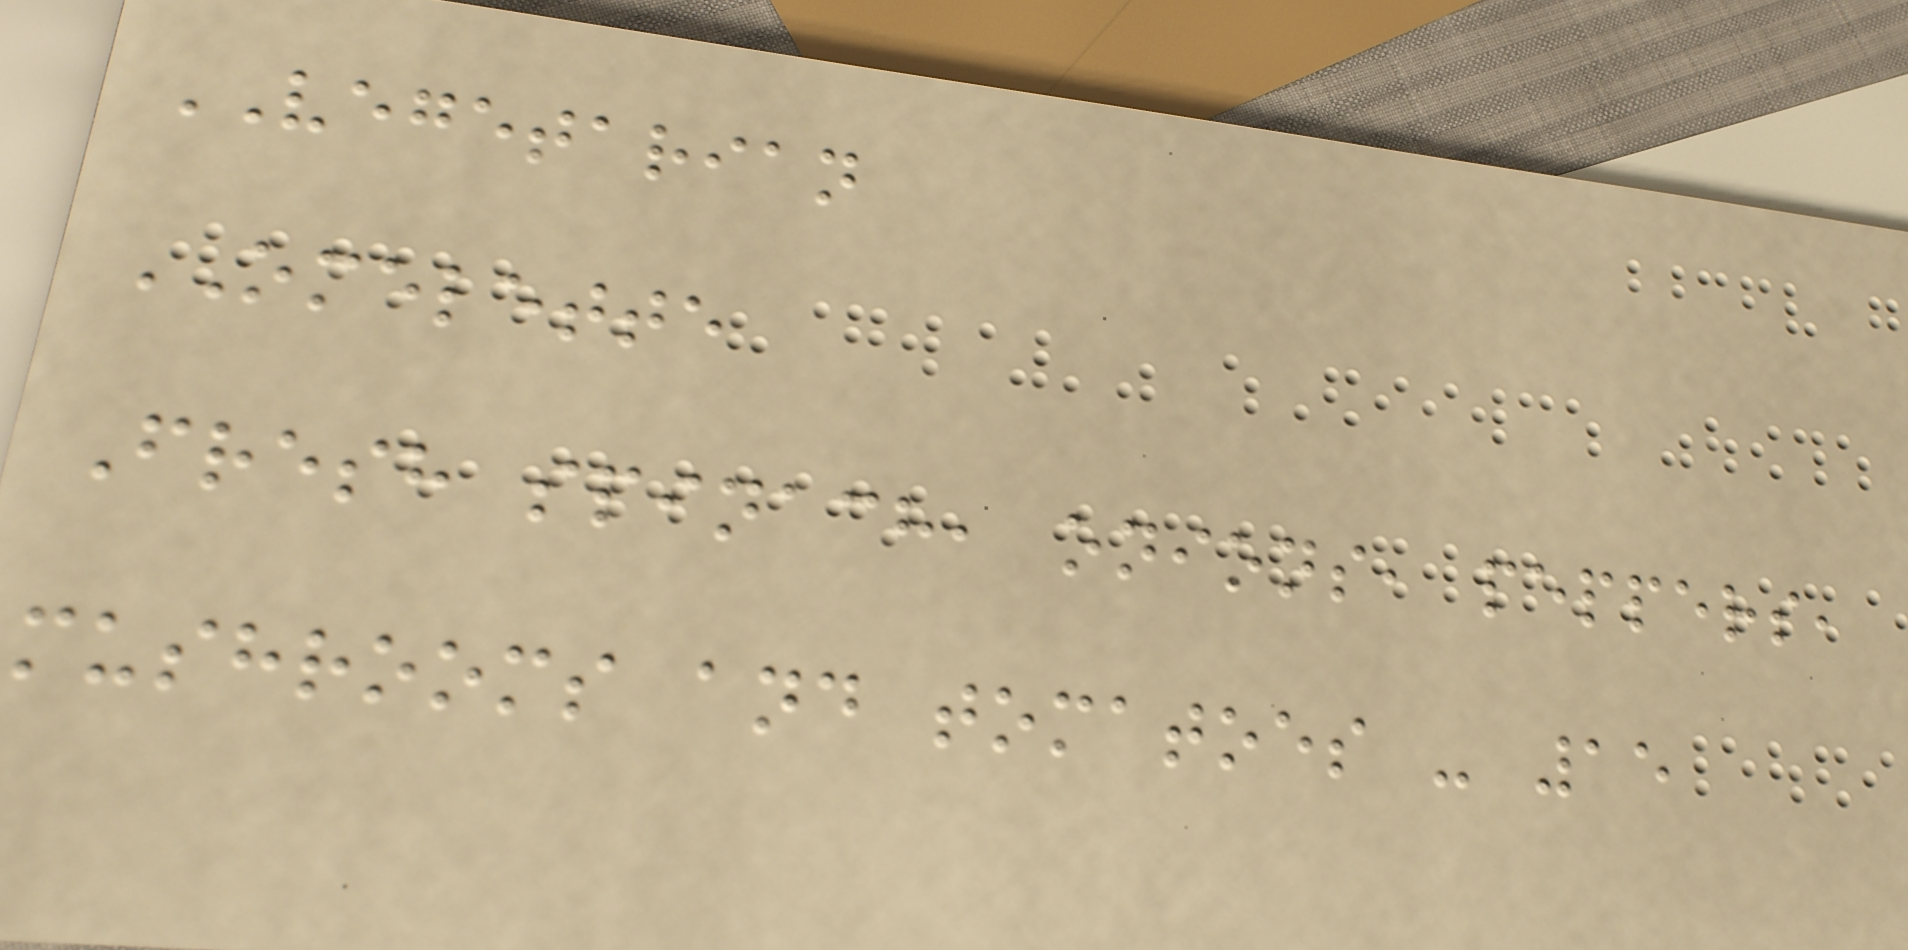VEGETARIAN
OMELETTE
Fresh spinach, onions, peppers,
mushrooms and tomatoes - 15
